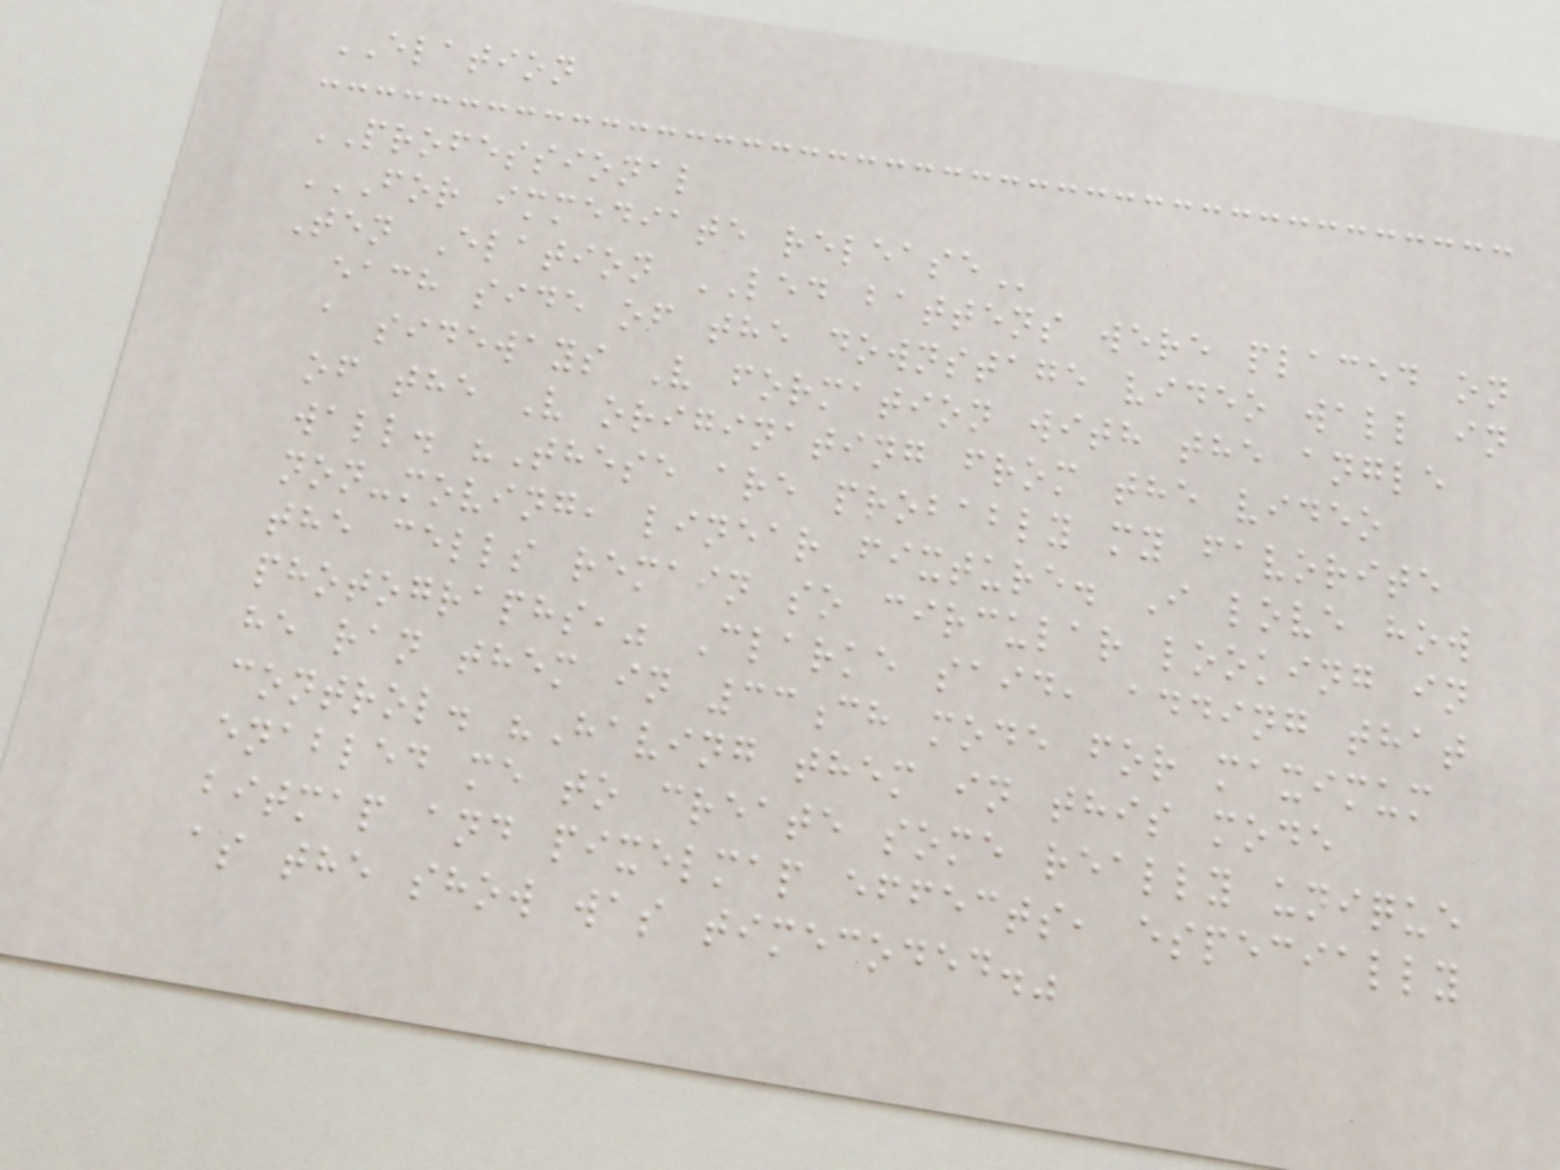ELATION
PROFESSIONAL
FOR IMMEDIATE RELEASE
Ten Elation LED battens were placed on
each side of the downstage video wall in
a sideways V formation with the angle
of the V originating from the video
wall. "These are probably my favorite
non-moving, linear fixture. I love how
the cells remain so circular looking in
photographs," Clarke said, adding that
he ran them in 33ch mode for maximum
control. "Having them in this mode
enabled me to create some really unique
bitmap and pixelmap effects, especially
as the show was timecoded."
